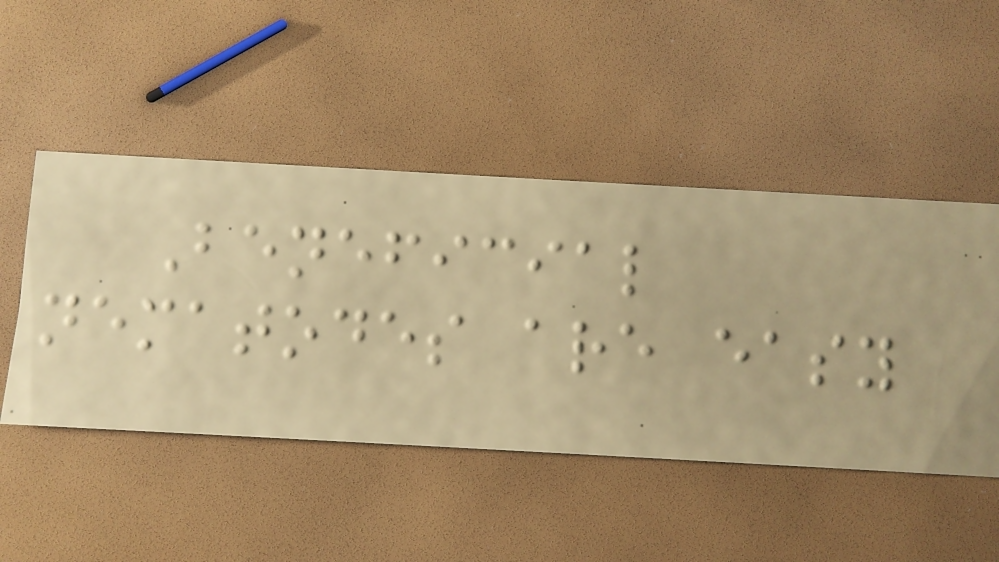Beneficial
nematodes are easy
